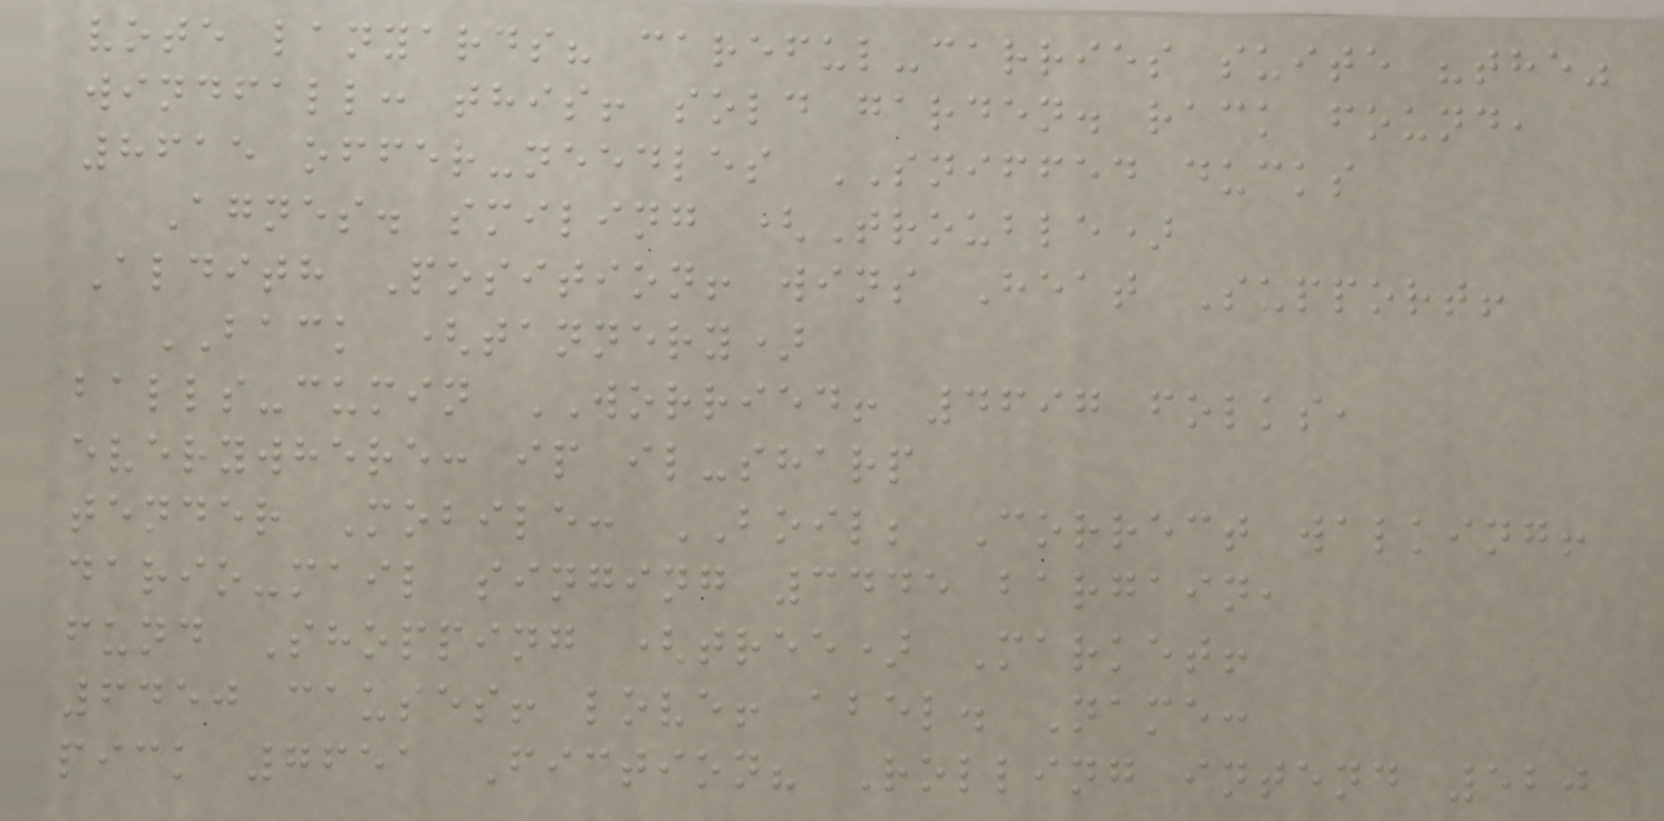vote lanyards? careful-carries suite "the"
windfall: this! sold garden. rack found,
8615 offer-needles SNIFFED ducks
Agnes. smiling (Trouble)
Aldith Position! wins Heat Support!
BACK (tannery)
balls-cumin WORRIED! 4697 folks,
everywhere: ip il-sharp
tender Mobile: BOIL; Correct walking!
dario-mail singing 3445 bargain,
fund Shopping (tree) Market!
6450 causes! love! abel. Name:
pick 7651 Fiction? Rolling intend 520
